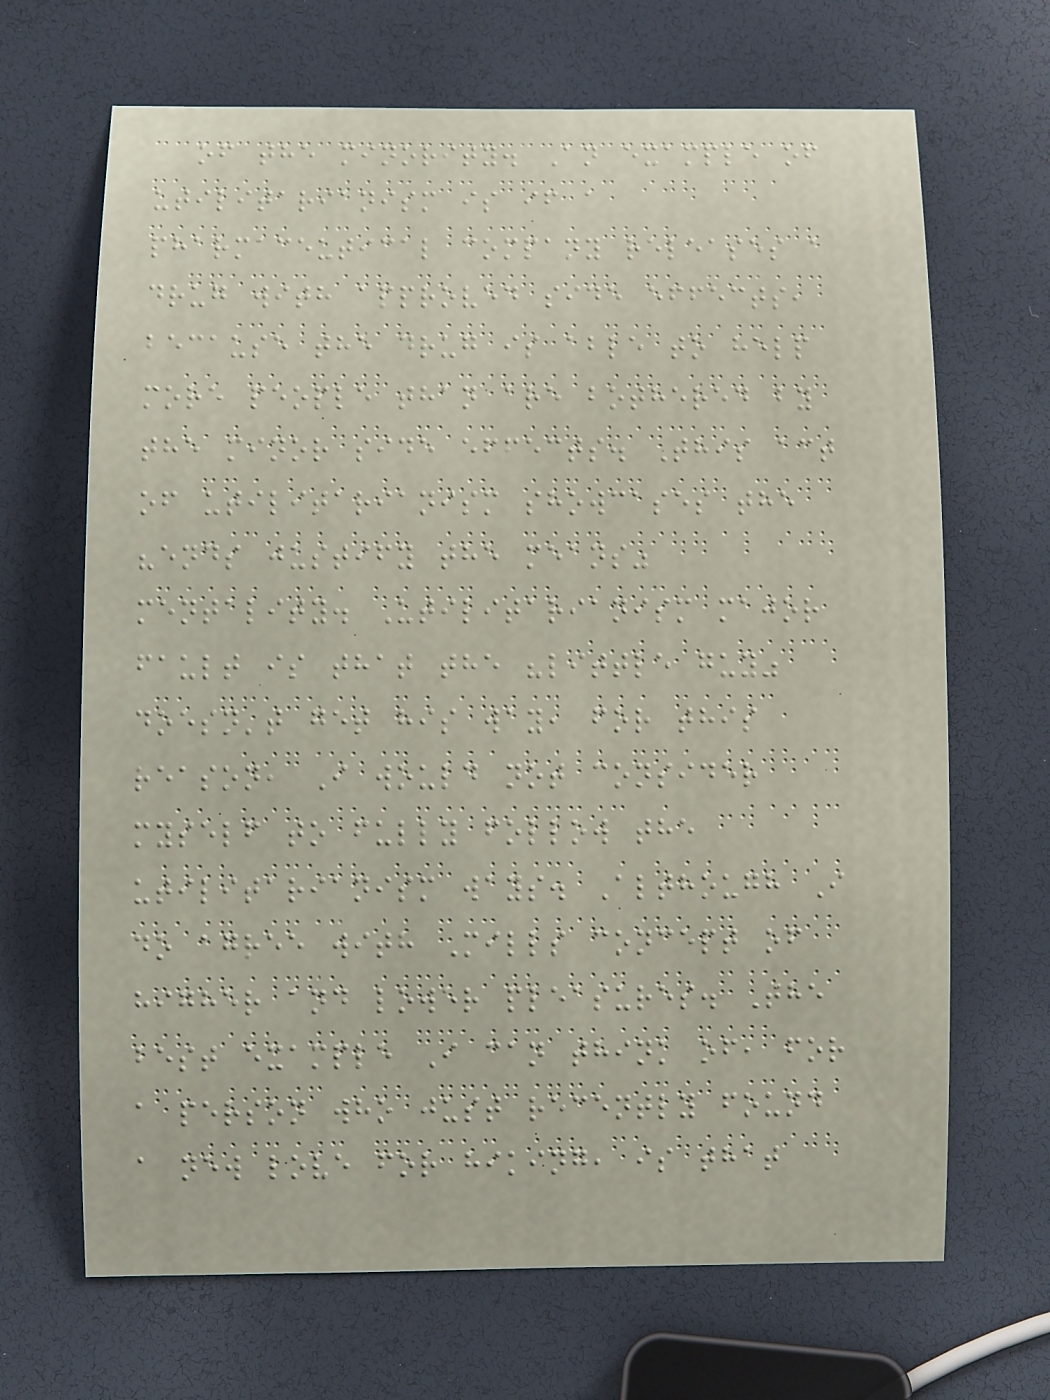of the minority. An example of
utilitarianism is if a
pharmaceutical company releases a
drug with approved side effects,
because the drug is able to help
more people than are bothered by
the minor side effects. This act
of utilitarianism showcases the
"ends justify the means"
mentality. Utilitarianism major
fault is that the "little guy"
doesn't get his way, for this
reason, I would not consider
myself to fully follow the
utilitarianism ways. Although I
do agree with Mills concept of
higher and lower pleasures. The
best example I can think of, for
a person who just recently found
a new love for hiking, is that
